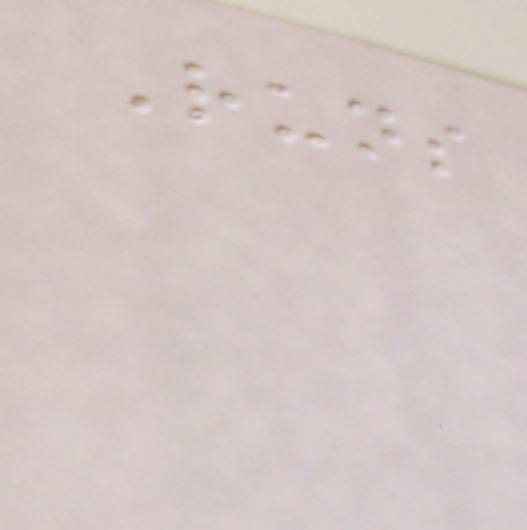Runs
